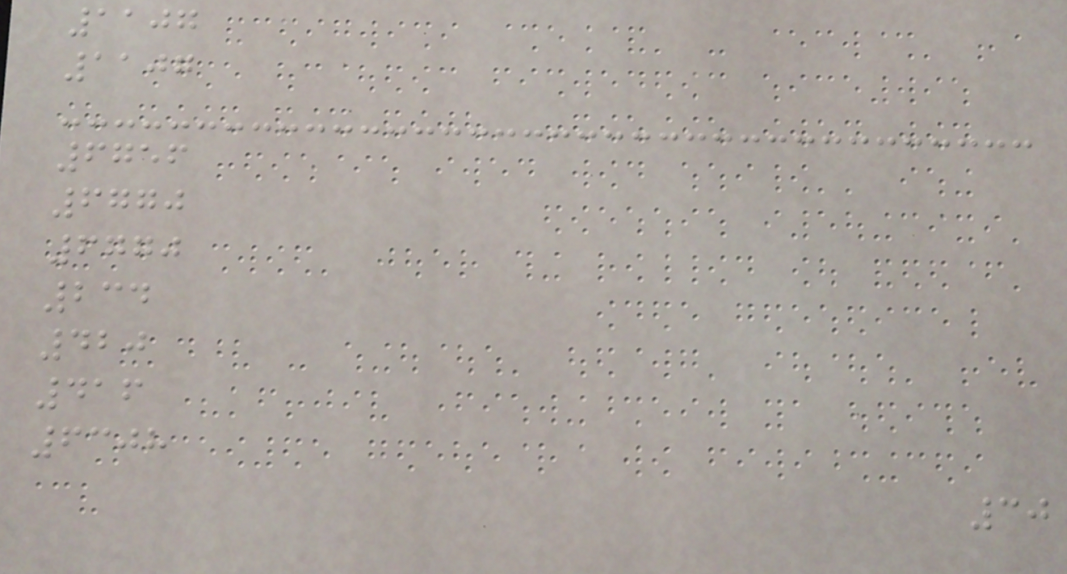1107
1107
6756
6770
6770
234
420
416
6308
30
